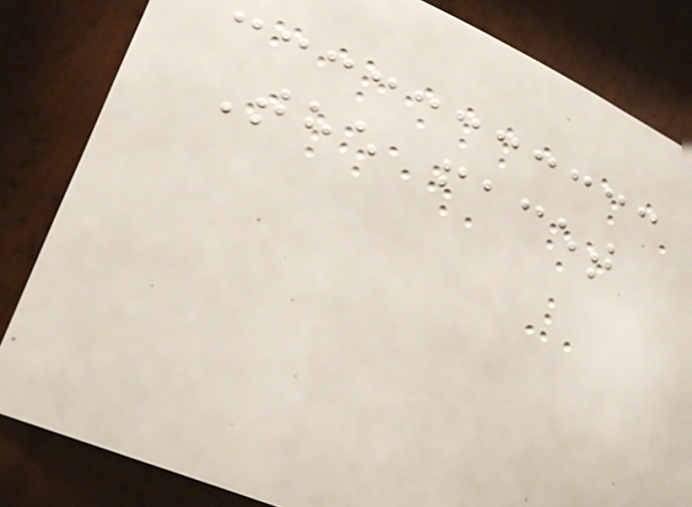The facet
